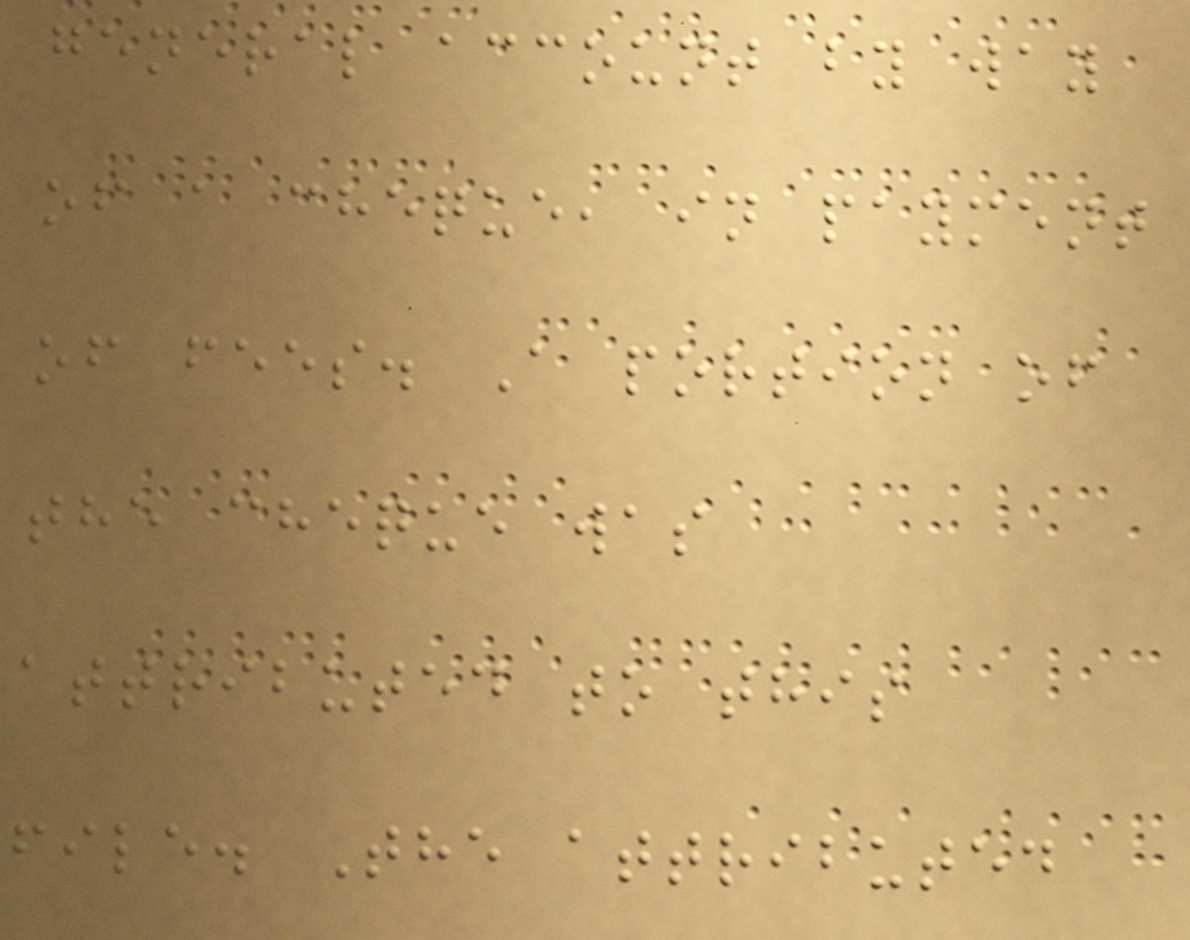general account by way
of a cheque, in payment
of fees. A portion of
the cheque was
attributed to this
file. The attributed
